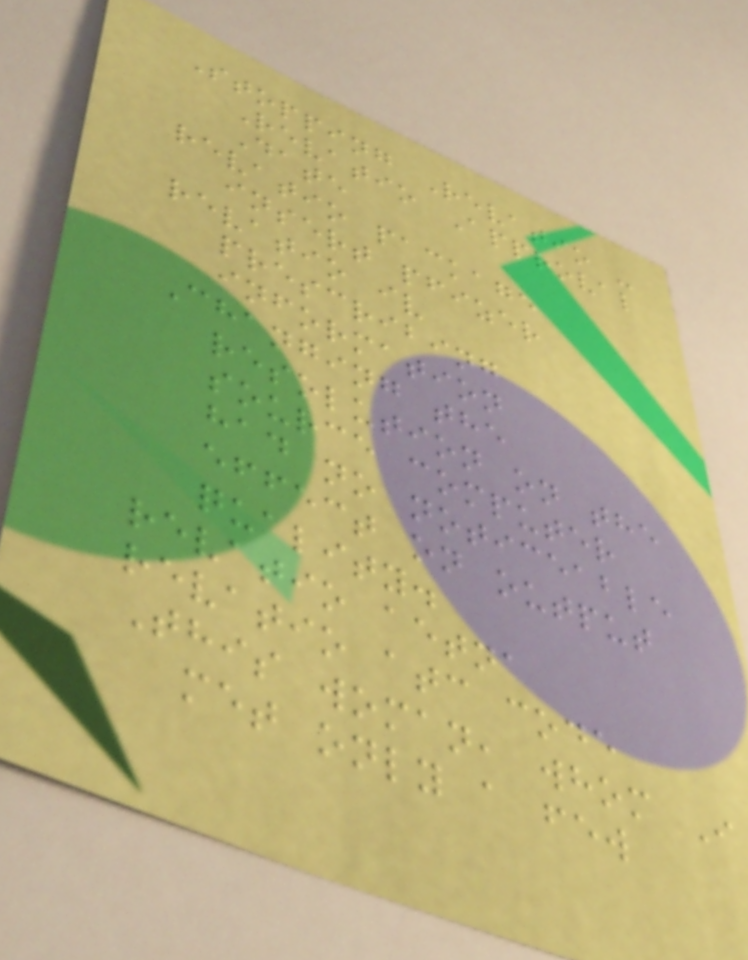Stopping Revatio -
Revatio Approval
Date
revatio package
insert pfizer
revatio iv
prescribing
information
Changing the
resolution on the
source computer
had no noticeable
effect on output
quality.
revatio aetna
revatio atc code
This woman, whom I
met only a few
